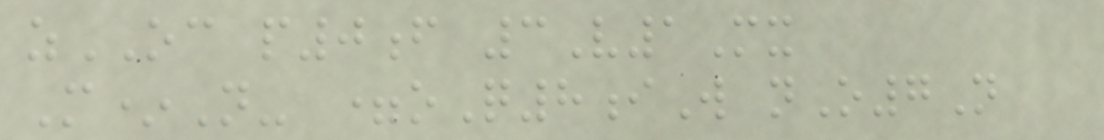zOC p0f 3V1Mx
M*N- =oQ8iW nO7N
